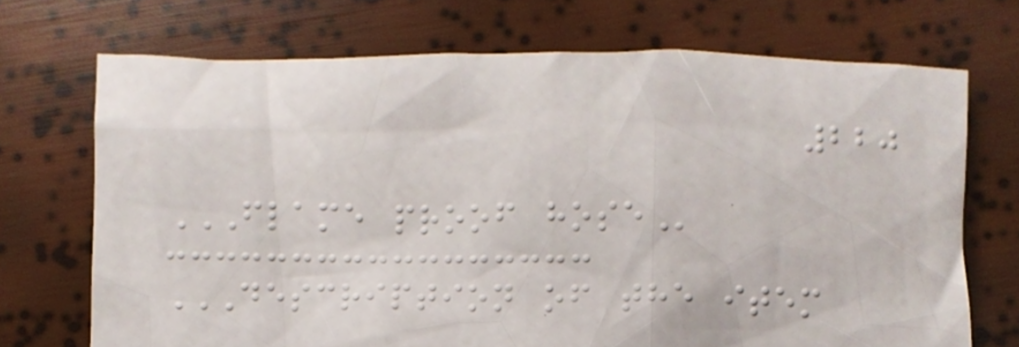220
FLAME PROOF HOSE
DESCRIPTION OF THE ITEM
